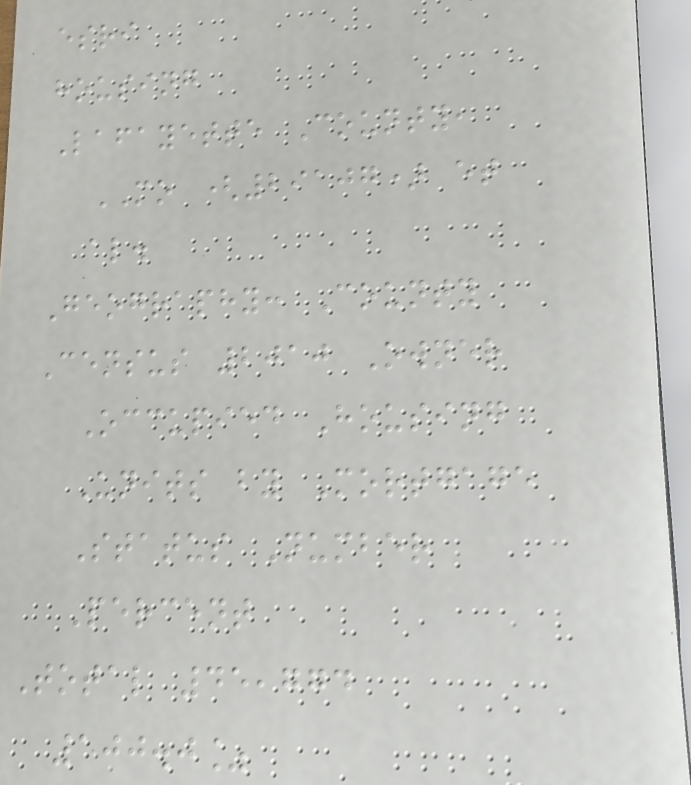esri
housing
Lafayette County,
MO (29107) et
al.
Geography: County
Census 2010 Owner
Occupied Housing
Units by Mortgage
Status Number
Percent
Total 45,774
100.0%
